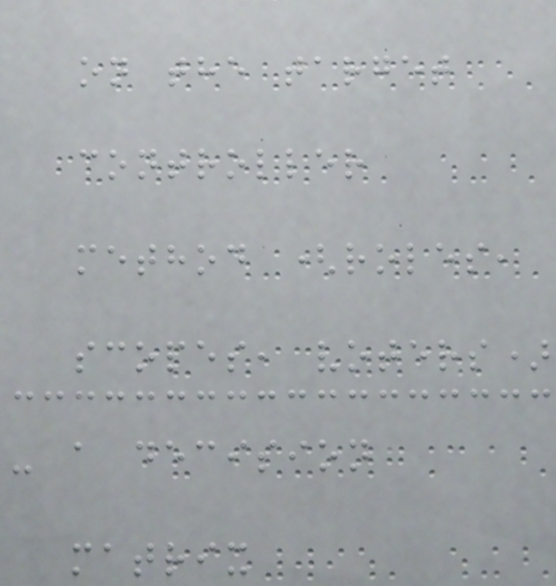on the target
controller
method (roles,
scopes, voters)
- a decision
matrix
